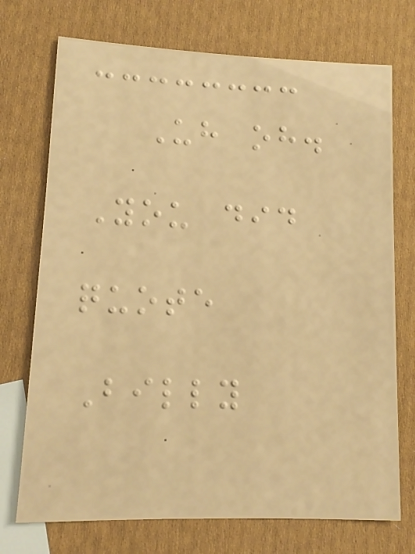Uh oh.
You did
quote
Billy
